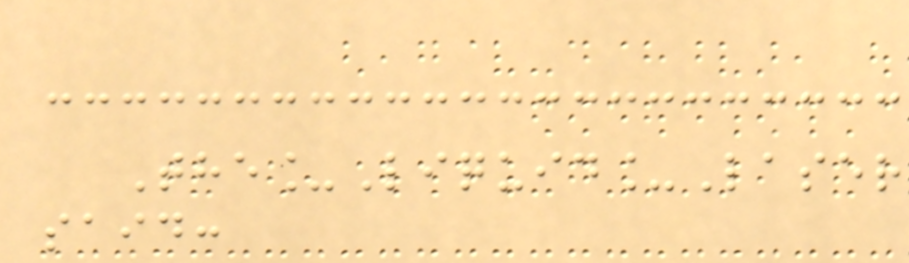The_Liquid_Laser
said:
